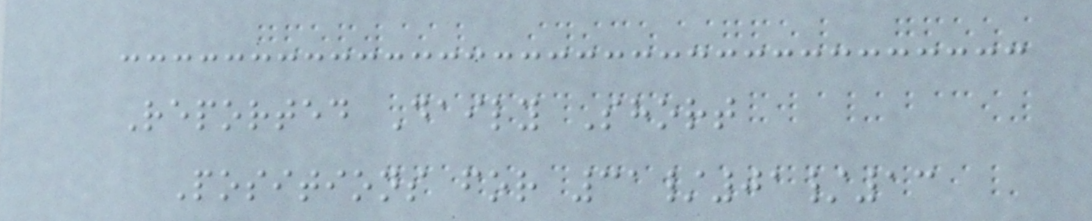Reported Daily Short
Positions for 31/01/13
